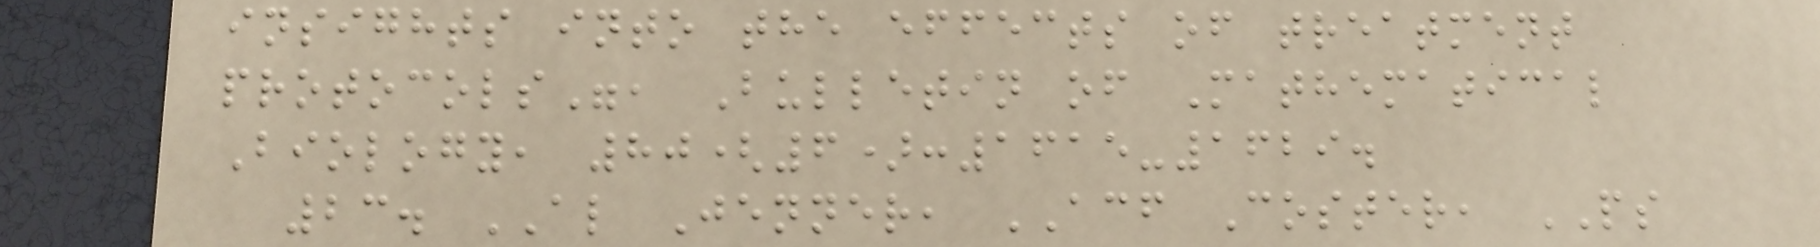insights into the effects of treatment
protocols", Bulletin of Mathematical
Biology, 80(6):1615-1629.
23. AL Jenner, ACF Coster, PS
